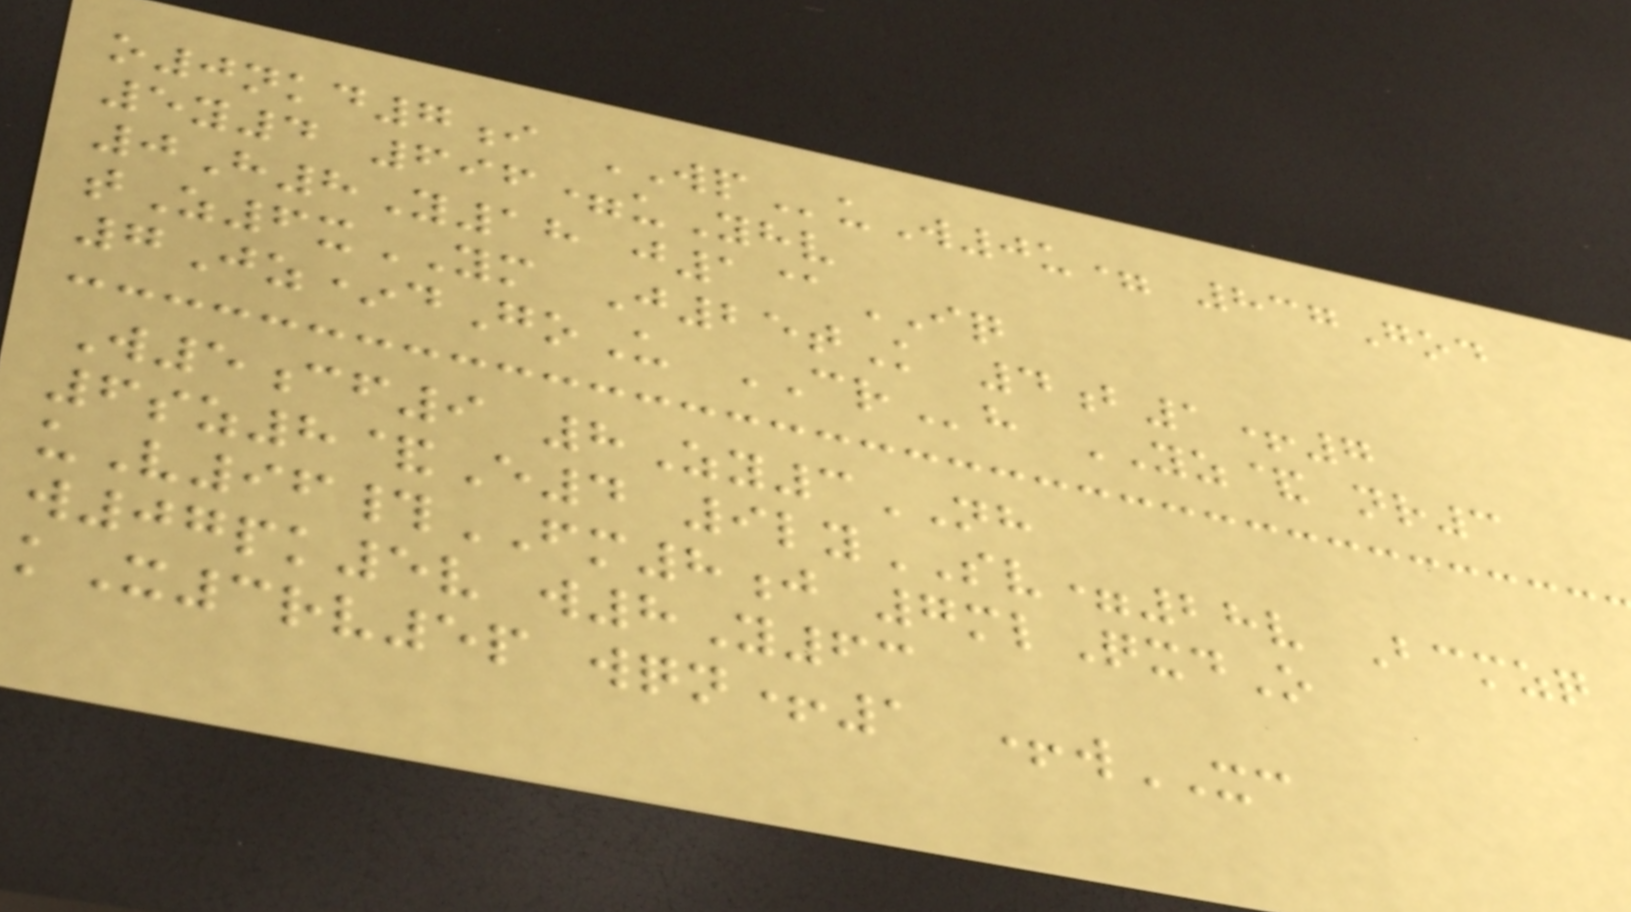o0nkd7i WPuW0u= 837God
5y4 696=uYhv
0H8Y18 j1@IQ
tZ6xYM J25tK 4b1+7
7Jz*dGoU CRh YZ& nr3
W5cf9 8Zy3NH
6sz8&E4 9lySV=28v Bcmzq
uV96#FM8j 7mlQxdO
w07pk5v w8Y63
kX3rv5p wqn+1 +wXC
